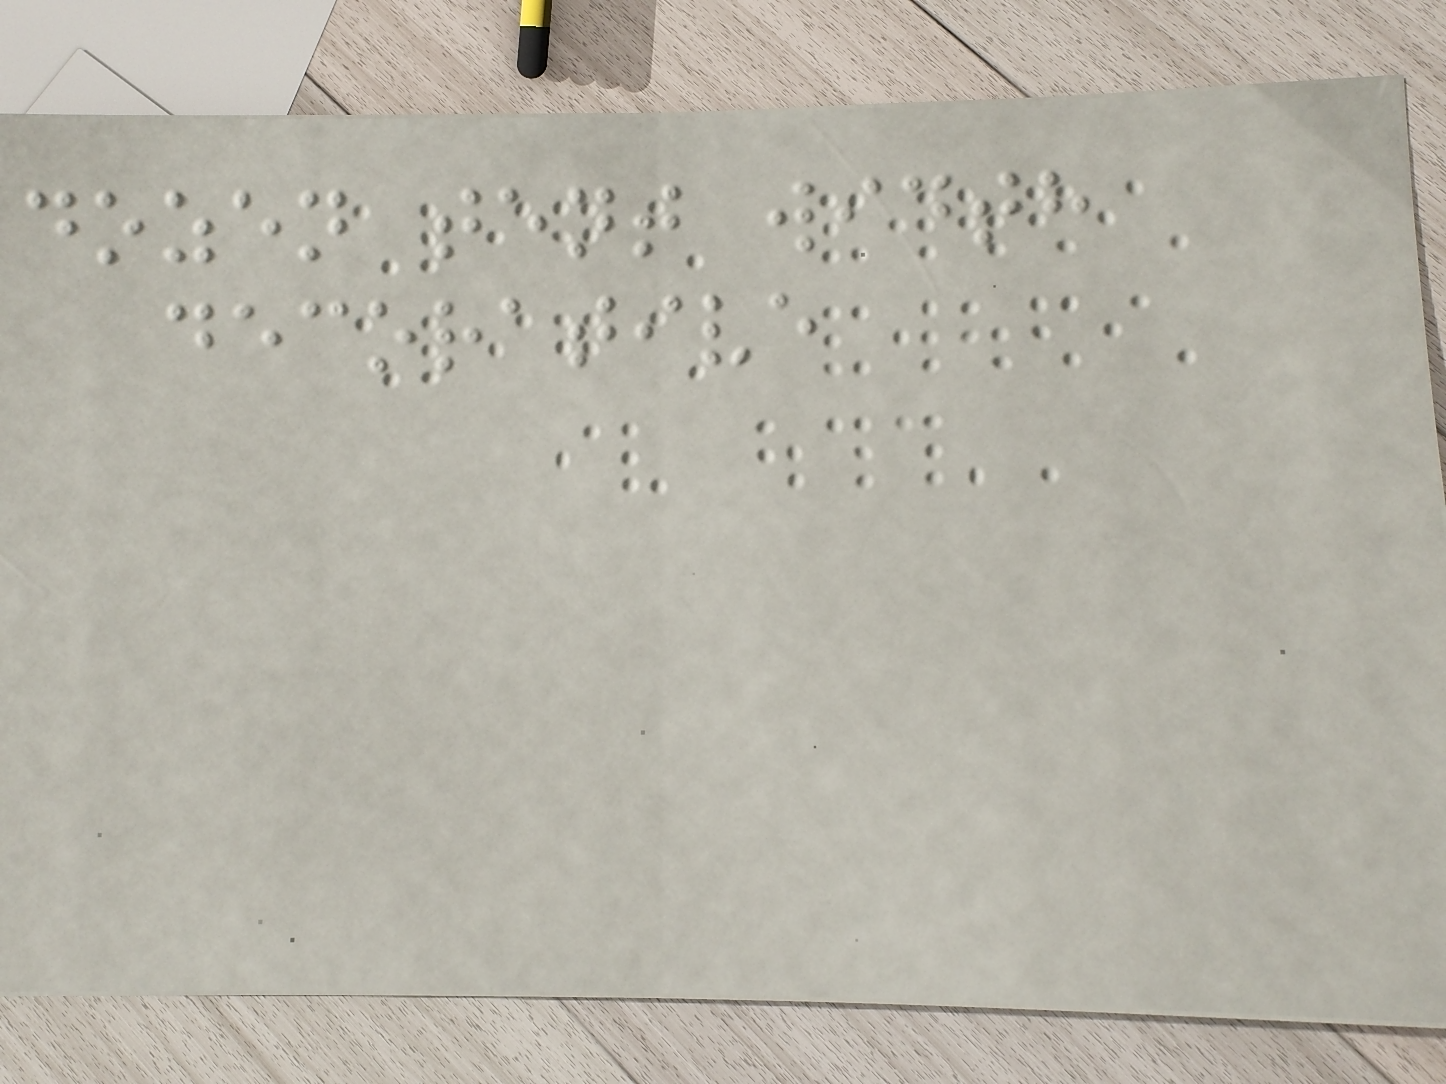dozen tent width
decorative
